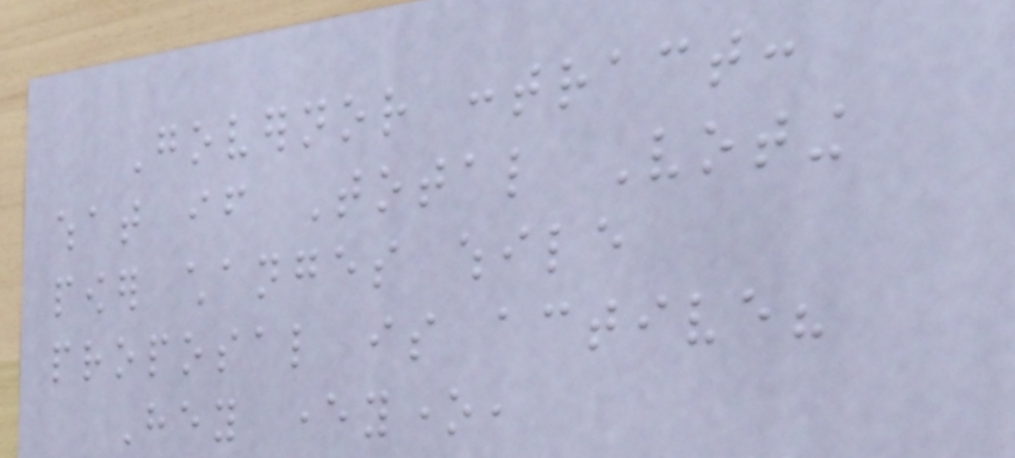Governor contract:
what if Total Voting
power changes while
proposal is active?
Hey everyone,
